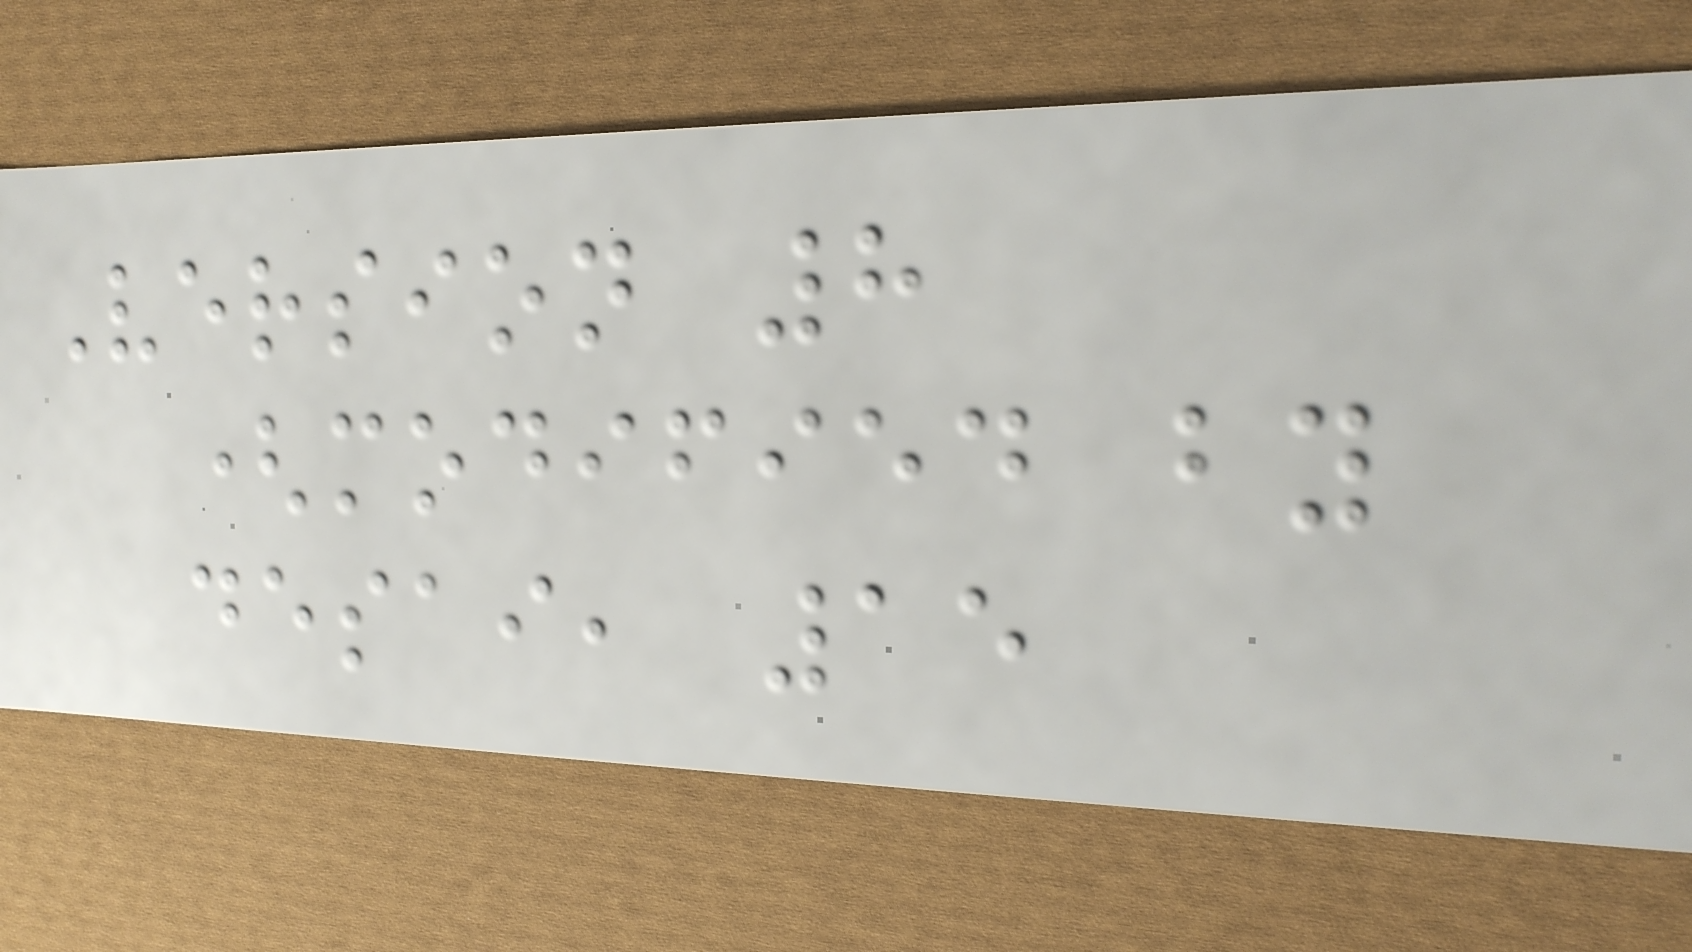Version 8
(modified by
desai, 15
